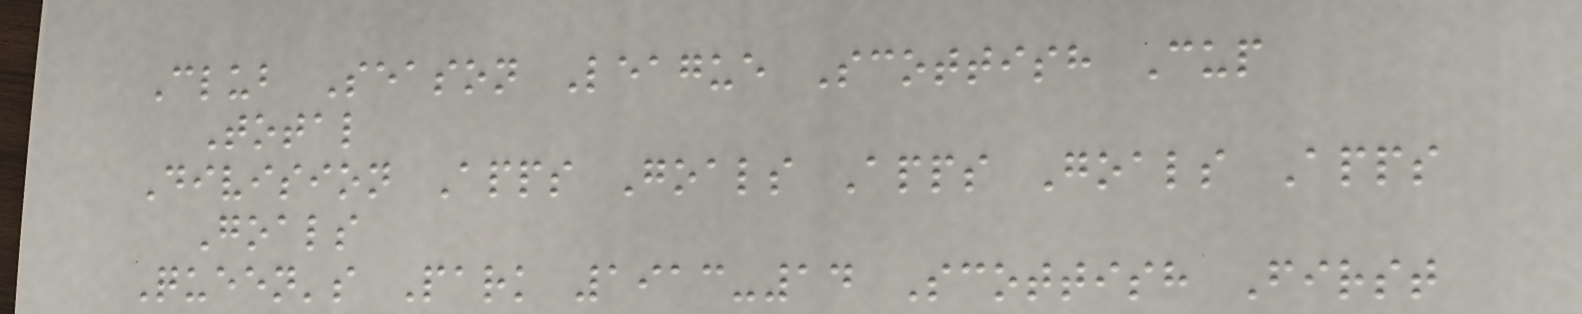Club Season League Scottish Cup
Total
Division Apps Goals Apps Goals Apps
Goals
Queen's Park 1913-14 Scottish First
